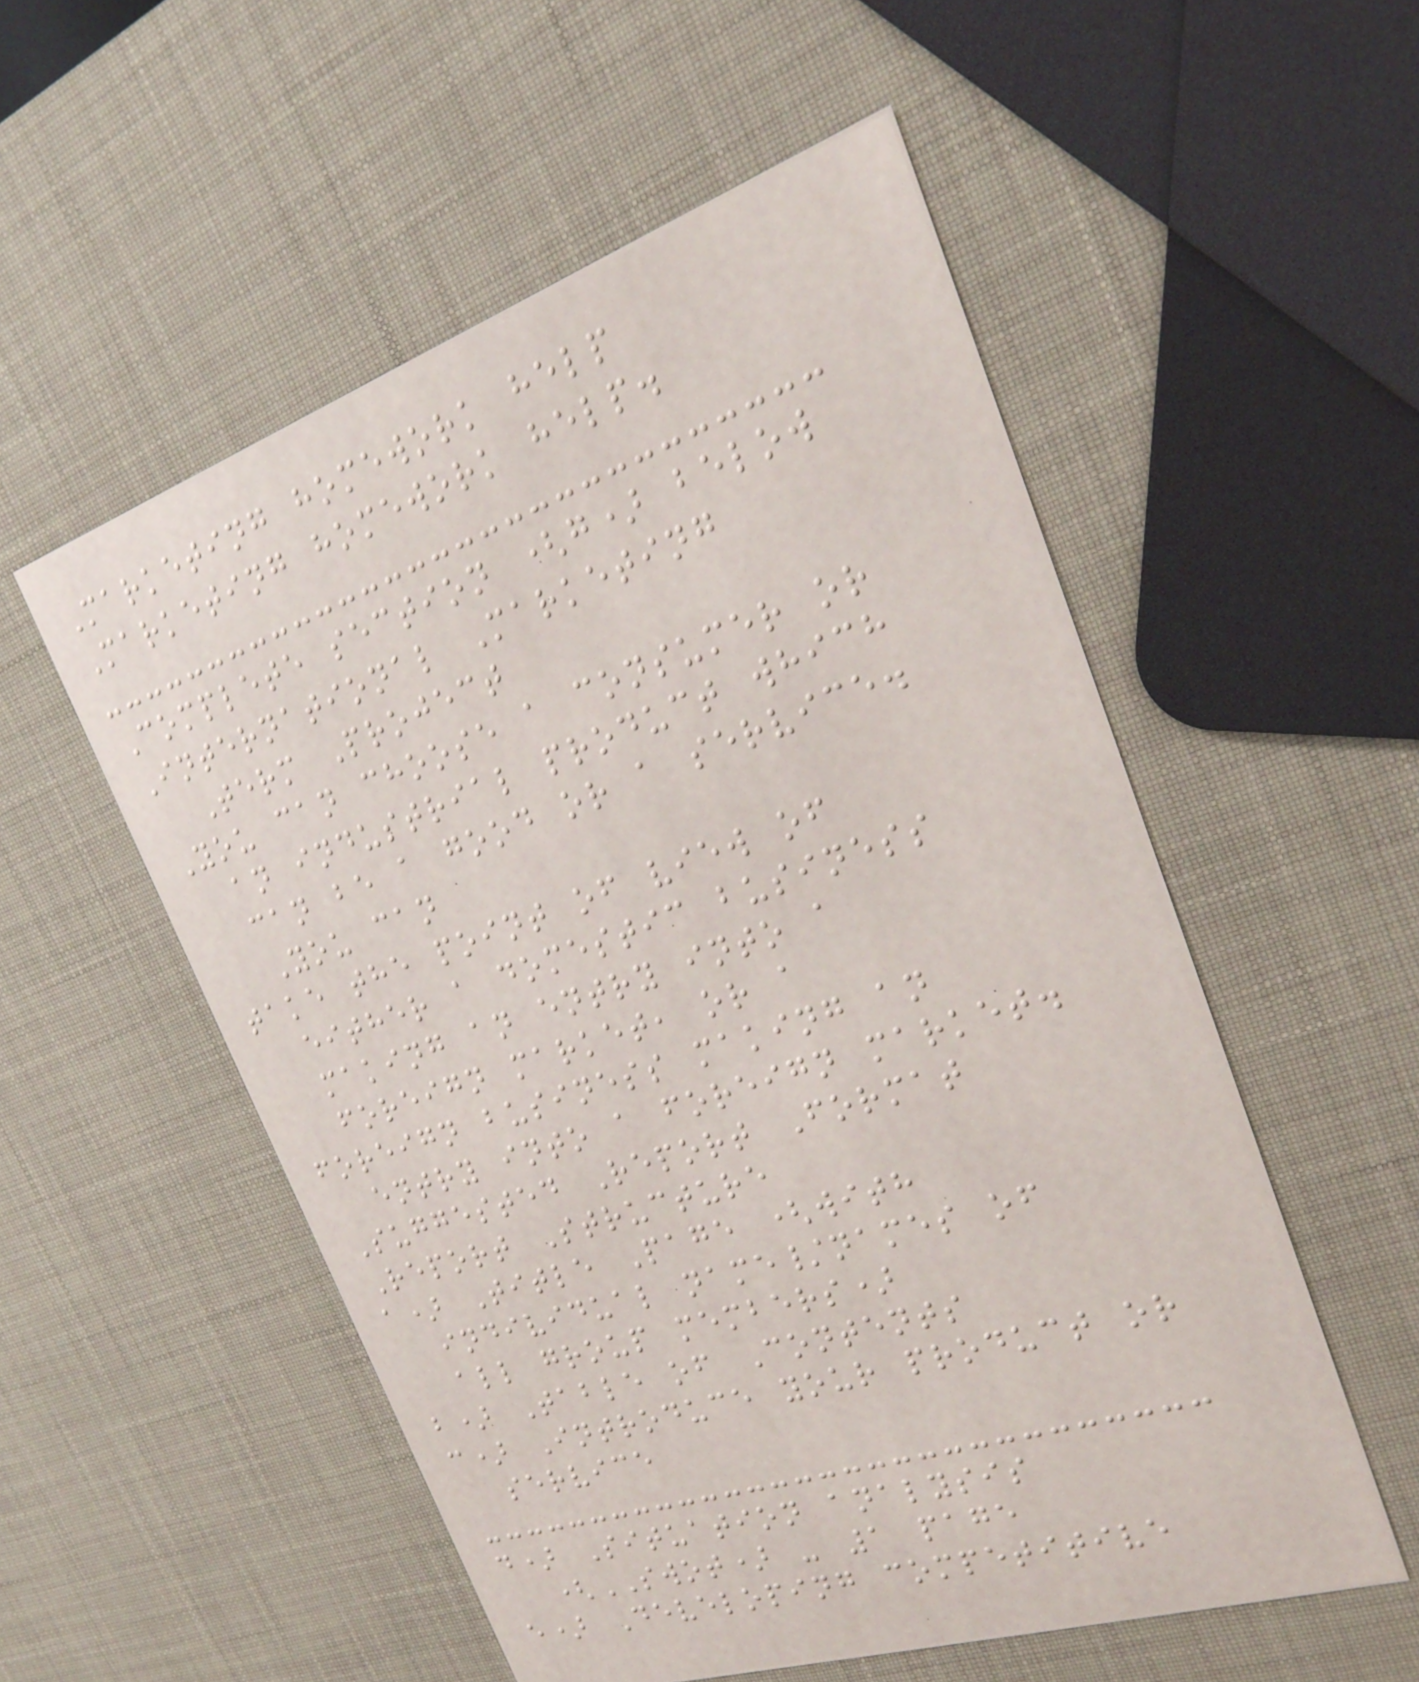Marketing homework help
Marketing homework help.
Complete section (g) below
International Marketing
Term Project
You can choose a consumer or
an industrial product which
can be a good or a service.
You can
take the point of view of
either a domestic business
making an entry into a
foreign market, or a
foreign business making an
entry into a foreign market.
Suggested Report Format
Report Structure
a) Title Page (with
individual name/names of
all group members)
b) Table of Contents
c) Introduce your product or
service
d) Situation analysis
(SWOT) - 1 page
e) Developing competitive
